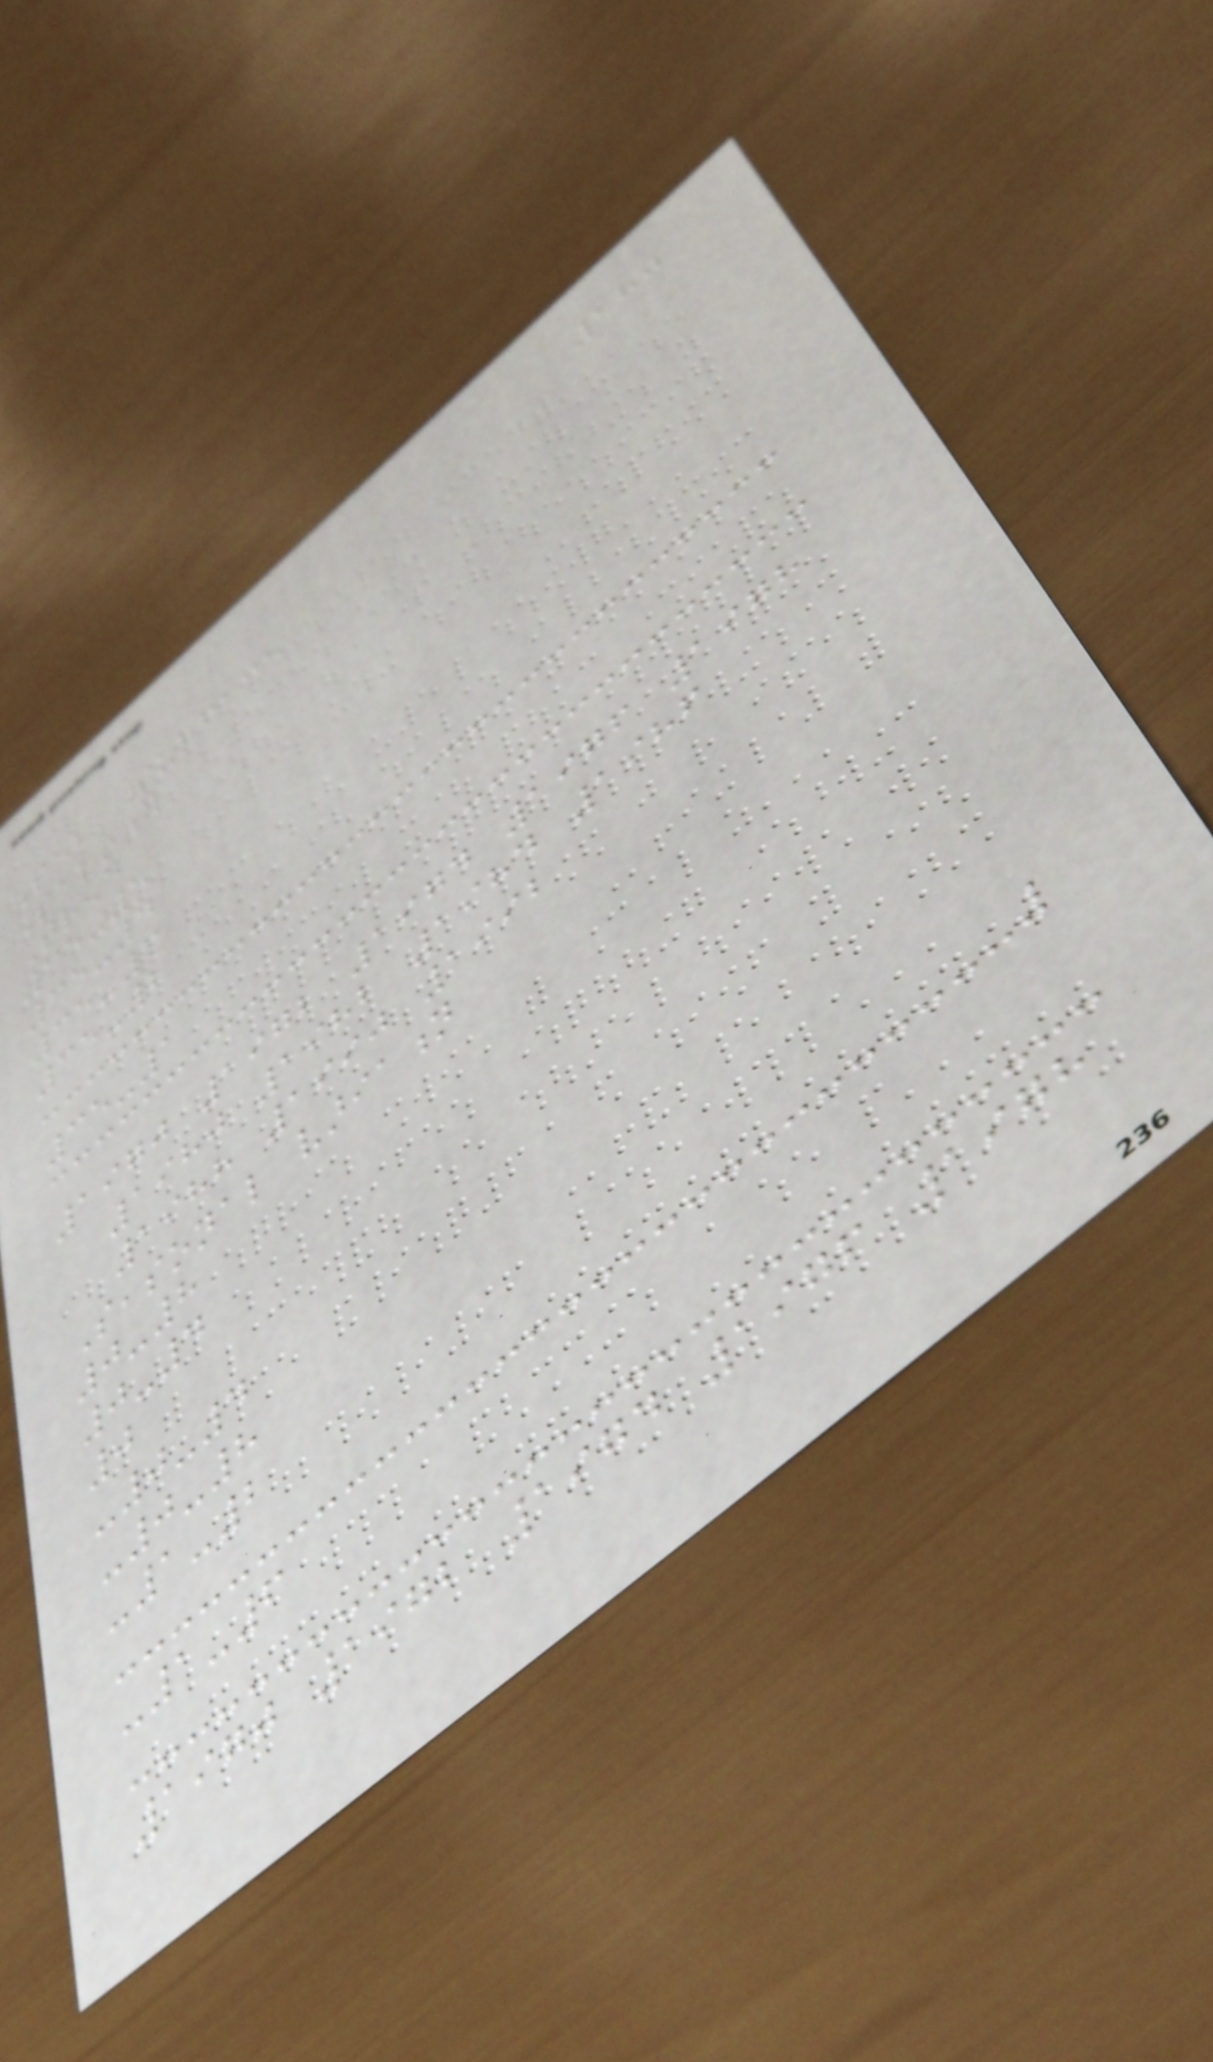180
Sea Surface
Salinity
Trend
35-5
35-4
35-3
35-2
35-1
1970 1972 1974 1976 1978
1980 1982 1984 1986
1988 1990 1992
Seasonal variation
0-8
0-4
0
-0-4
-0-8
-1-2
-1-6
1970 1972 1974 1976 1978
